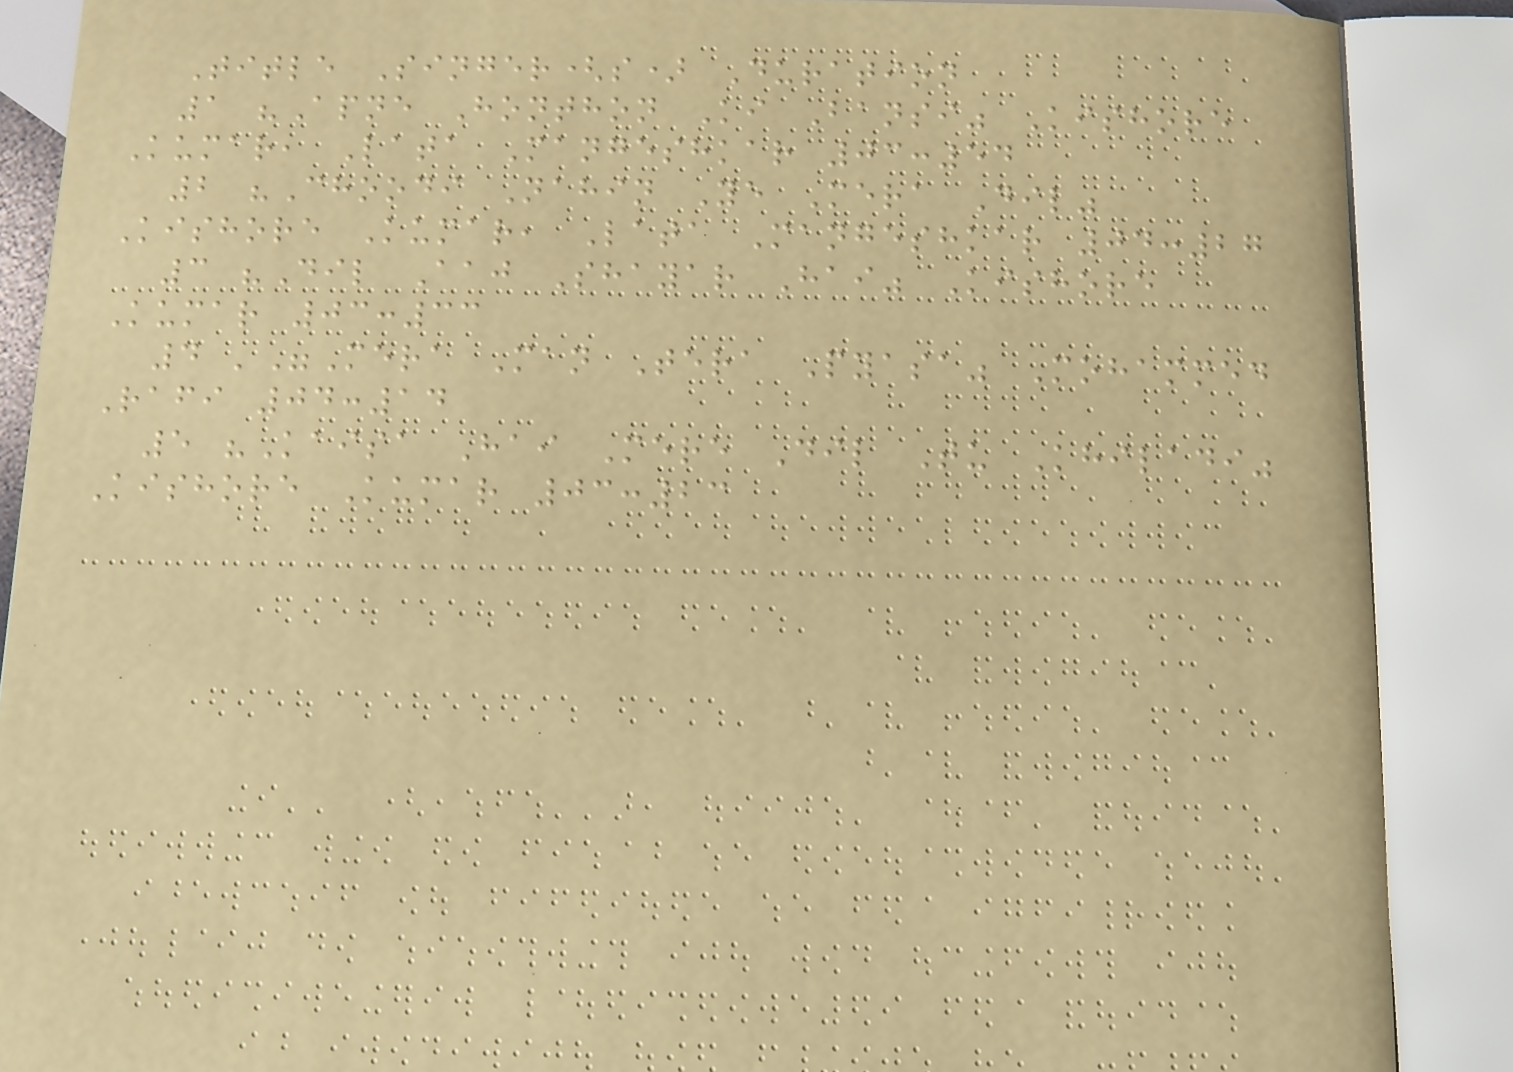Title Singer(s) Duration
1 "Apne Honthon Ki Bansi" Kishore
Kumar, Lata Mangeshkar 03:54
2 "Choodi Nahin Ye Mera Dil"
Kishore Kumar, Lata Mangeshkar 04:27
3 "Dil Aaj Shayar Hai" Kishore
Kumar 03:33
4 '"Mera Man Tera Pyasa" Mohammed
Rafi 04:14
5 "Kaisa Hai Mere Dil Tu Khiladi"
Kishore Kumar 03:23
